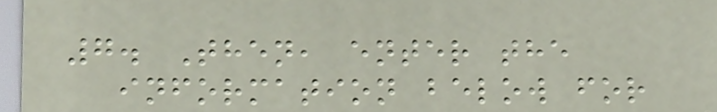7. Then, enter the
information below for
